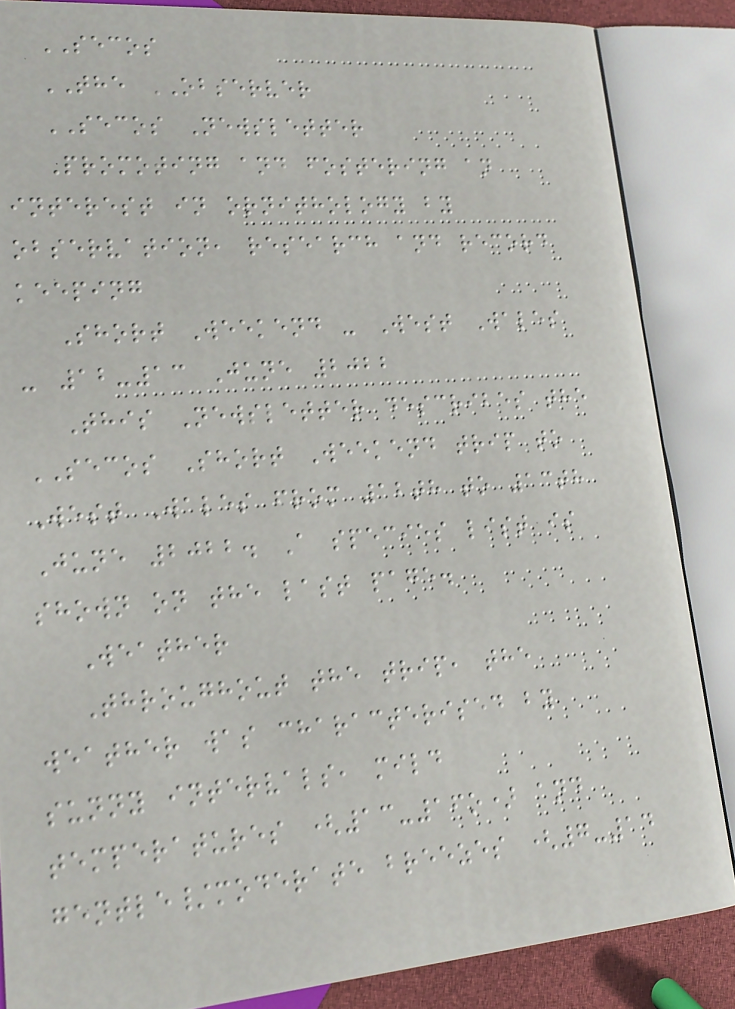SECOS
THE OBSERVER
SECOS Newsletter
Promoting and fostering an
interest in ornithology by
observation, research and record
keeping
Short Weekend - West Wales
- 12-13 June 2022
This Newsletter describes the
SECOS Short Weekend trip to
West Wales from 12th to 13th
June 2022. A species list is
shown on the last page.
Weather
Throughout the trip, the
weather was characterised by
sunny intervals, mild
temperatures (13-16o) and
gentle/moderate breezes (7-14
